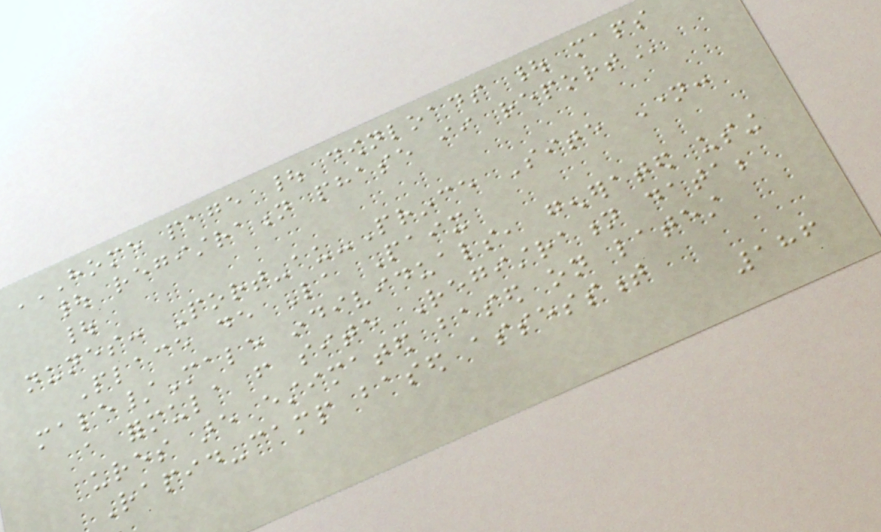HOME PAGE | DOWNLOADS | MAPS
| REGISTRATION PHASE II REPORT
|
nunes: Port-au-Prince Site Name:
Place de La Paix
male/Male individuals, generated using
a formula from site Registration data;
ures are estimated based on latest
Rapid-camp based assessment
186
